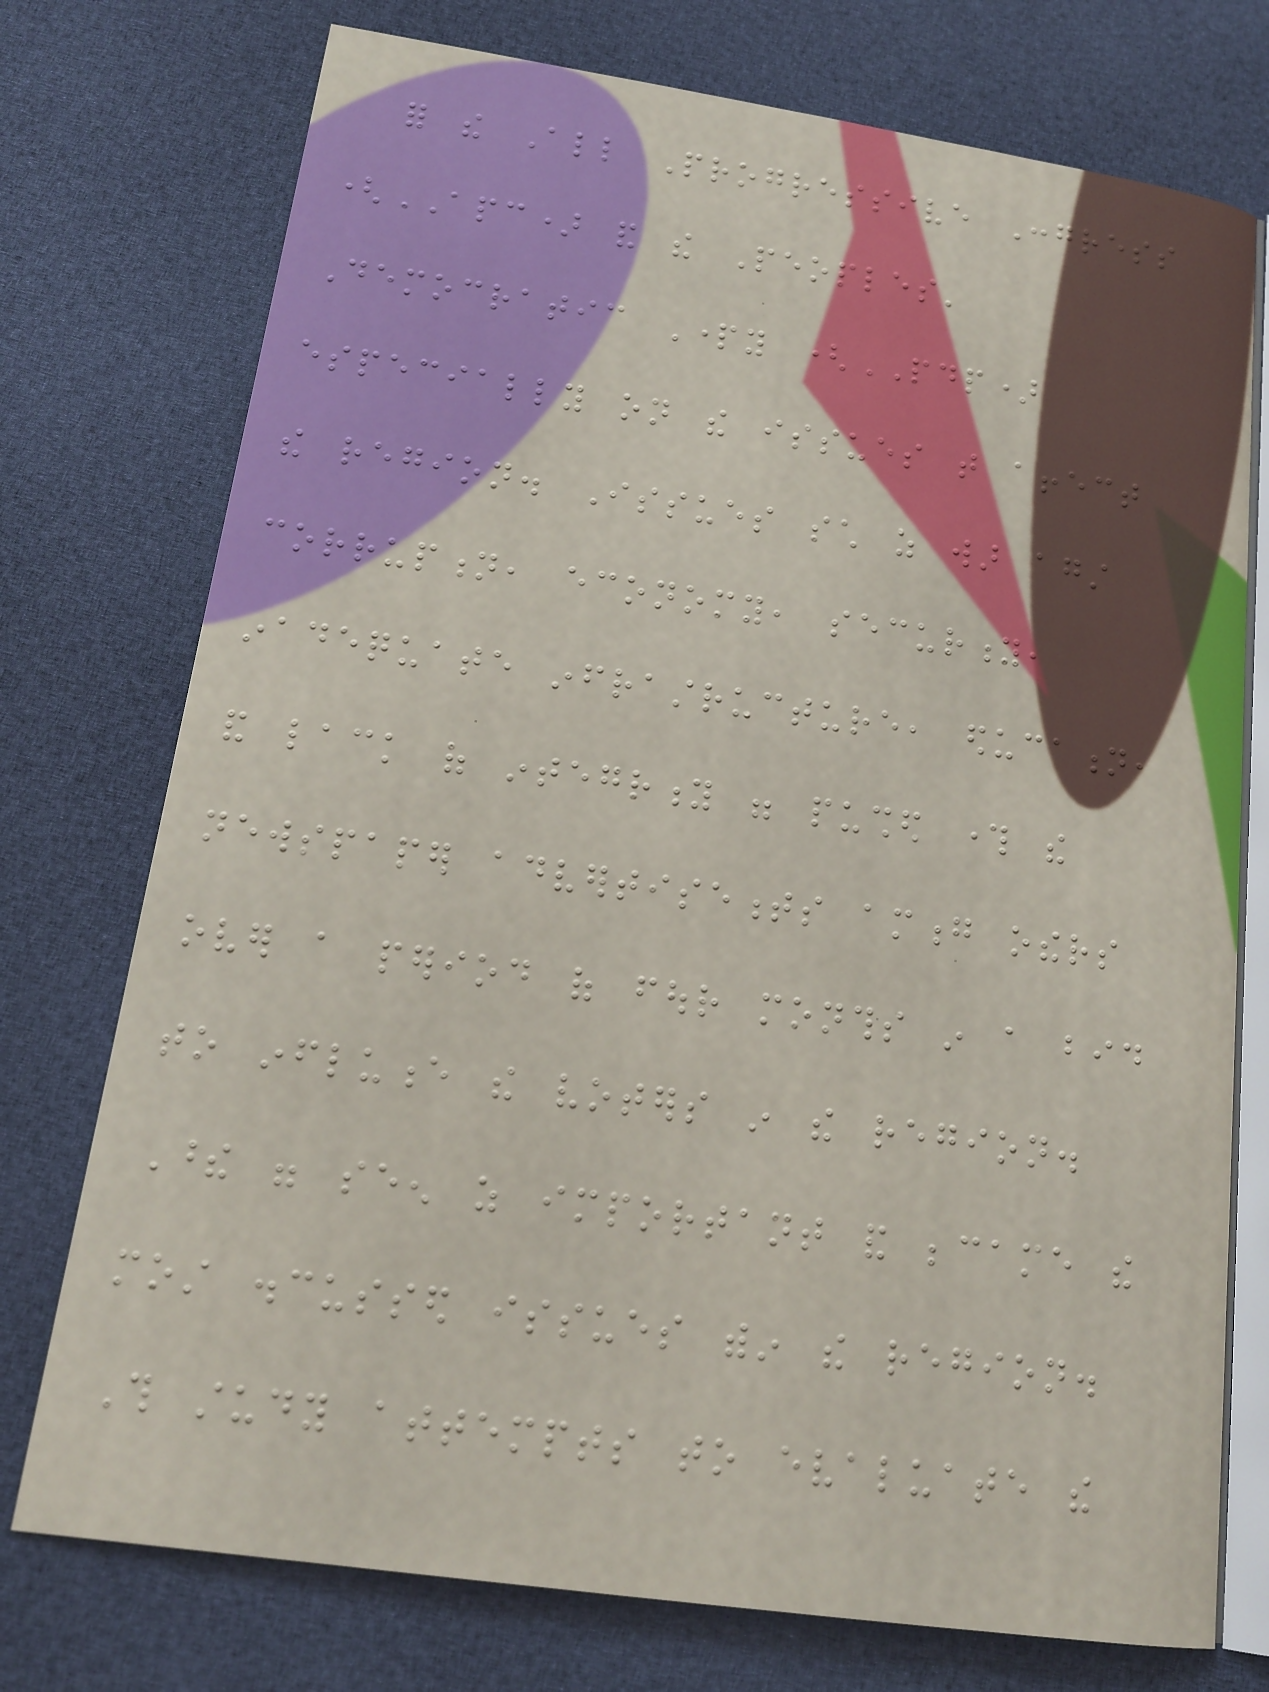for the All Progressive Congress
(APC) and the Peoples'
Democratic Party (PDP)
especially on the issues that affect
the region. Issues such as war against
corruption, economy, security,
inadequate infrastructure, education,
and lack of integrity were pushed through the
newspaper advertisements among others
over a period of four months in a bid
to influence the voters in the region.
These were seen as important and became the
most discussed issues within the region.
This study attempts to evaluate the
